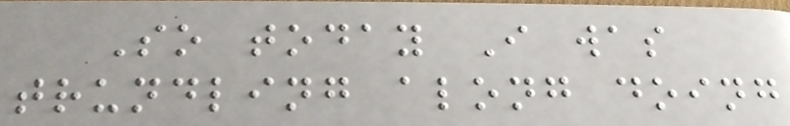So today I was
trundling along doing
